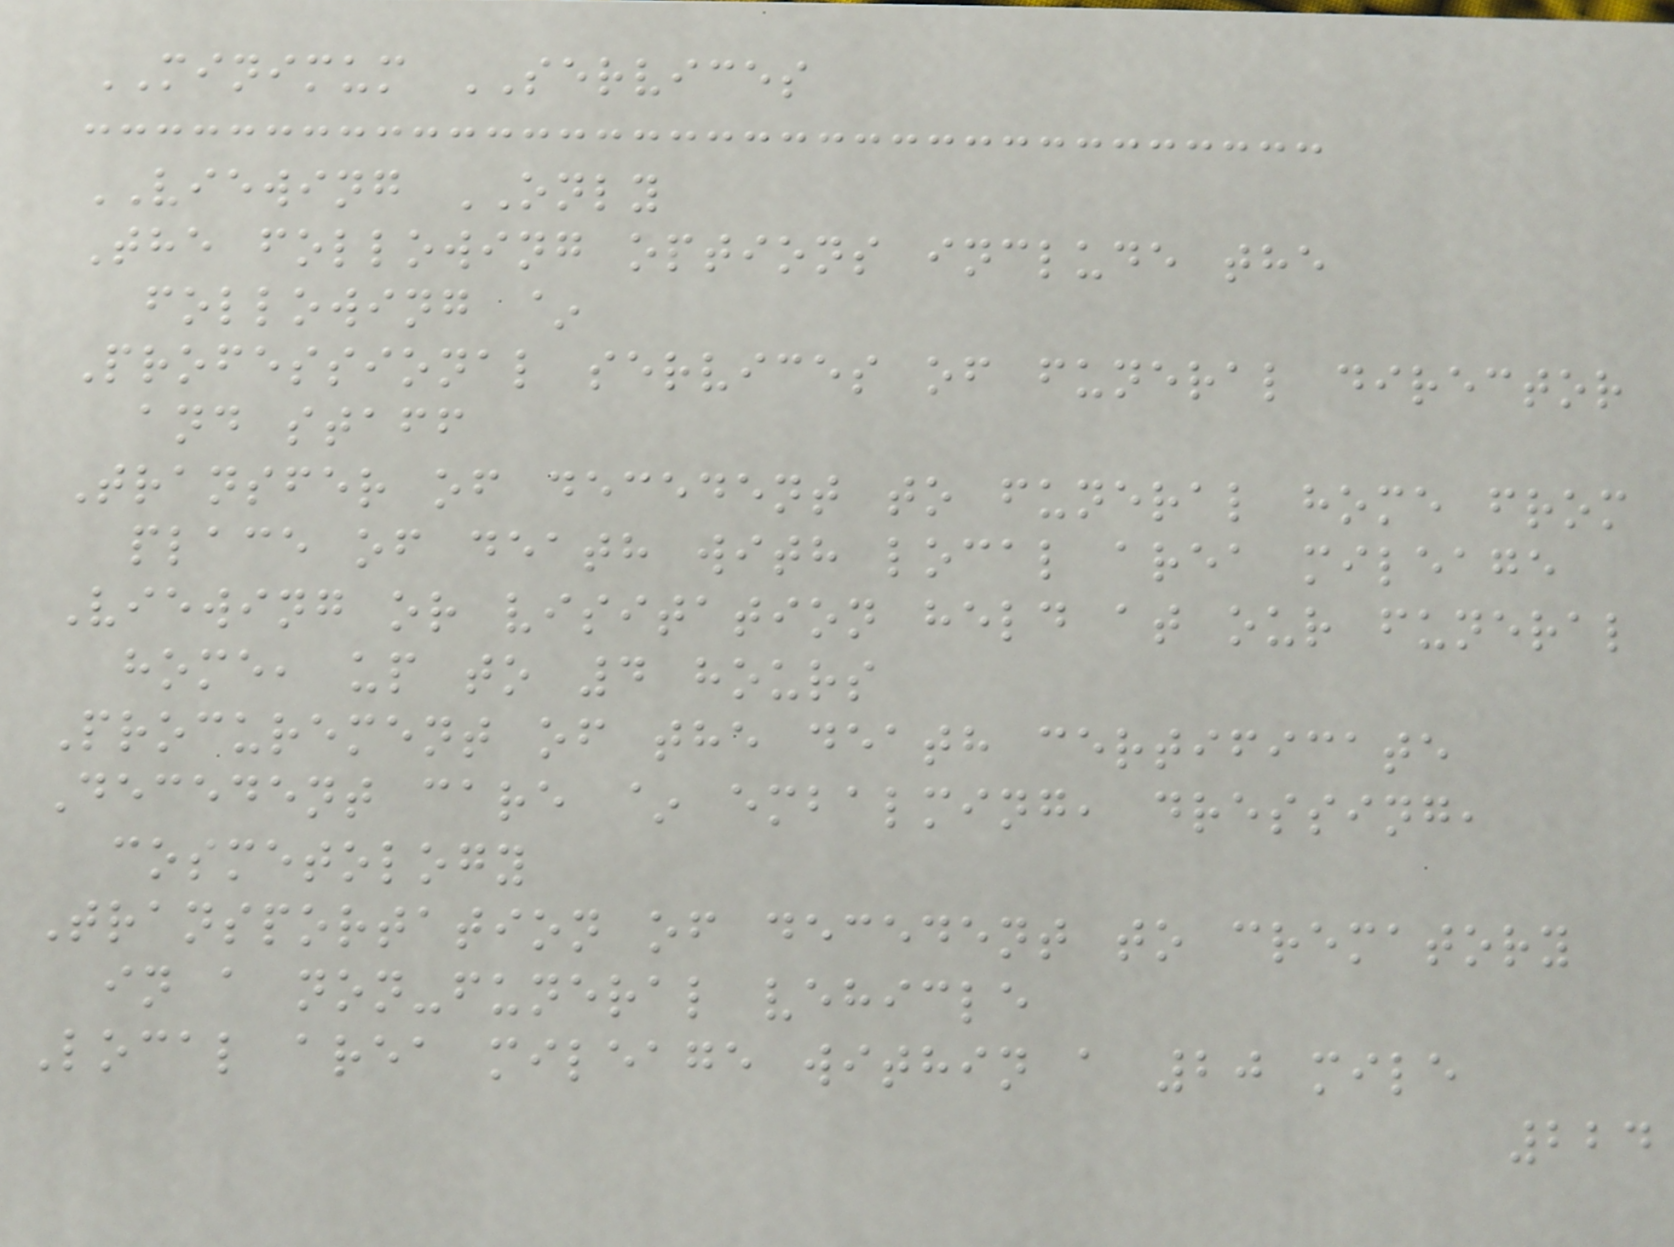MINIMUM SERVICES
VIEWING ONLY
The following options include the
following ~
Professional services of funeral director
and staff
Transfer of decedent to funeral home from
place of death with local area mileage
Viewing or visitation held at our funeral
home, up to 4 hours
Procurement of the death certificate
Decedent care ~ embalming, dressing,
cosmetology
Transportation of decedent to crematory
in a non-funeral vehicle
Local area mileage within a 20 mile
224
